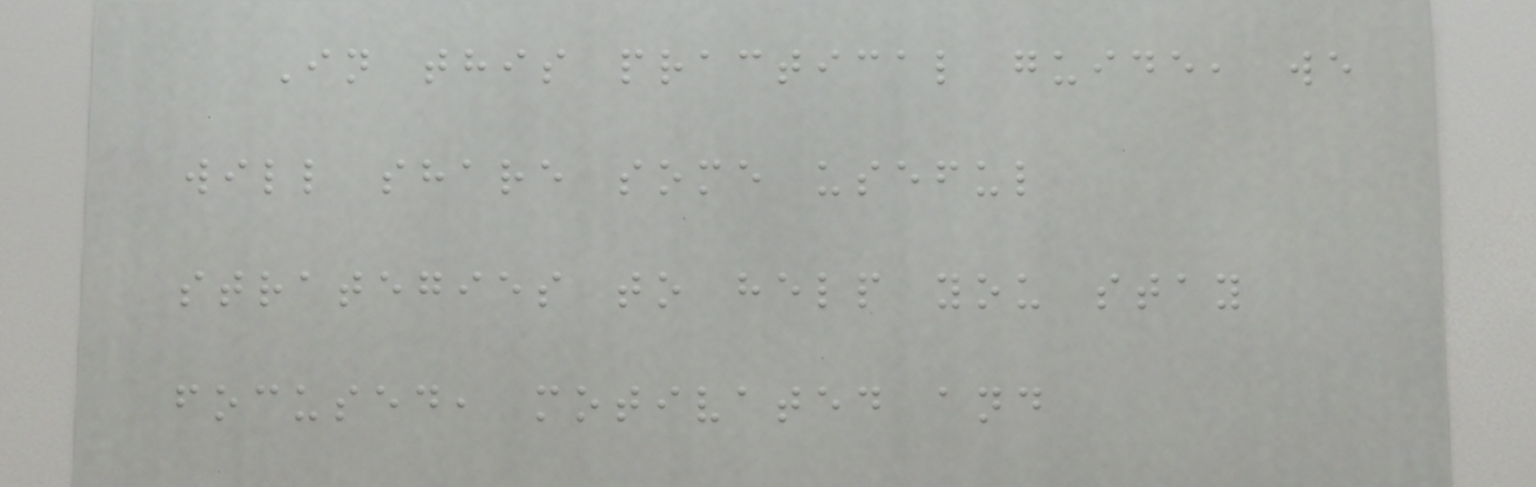In this practical guide, we
will share some useful
strategies to help you stay
focused, motivated and
